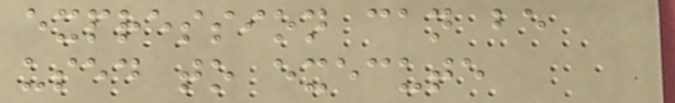expression can be
used to execute
